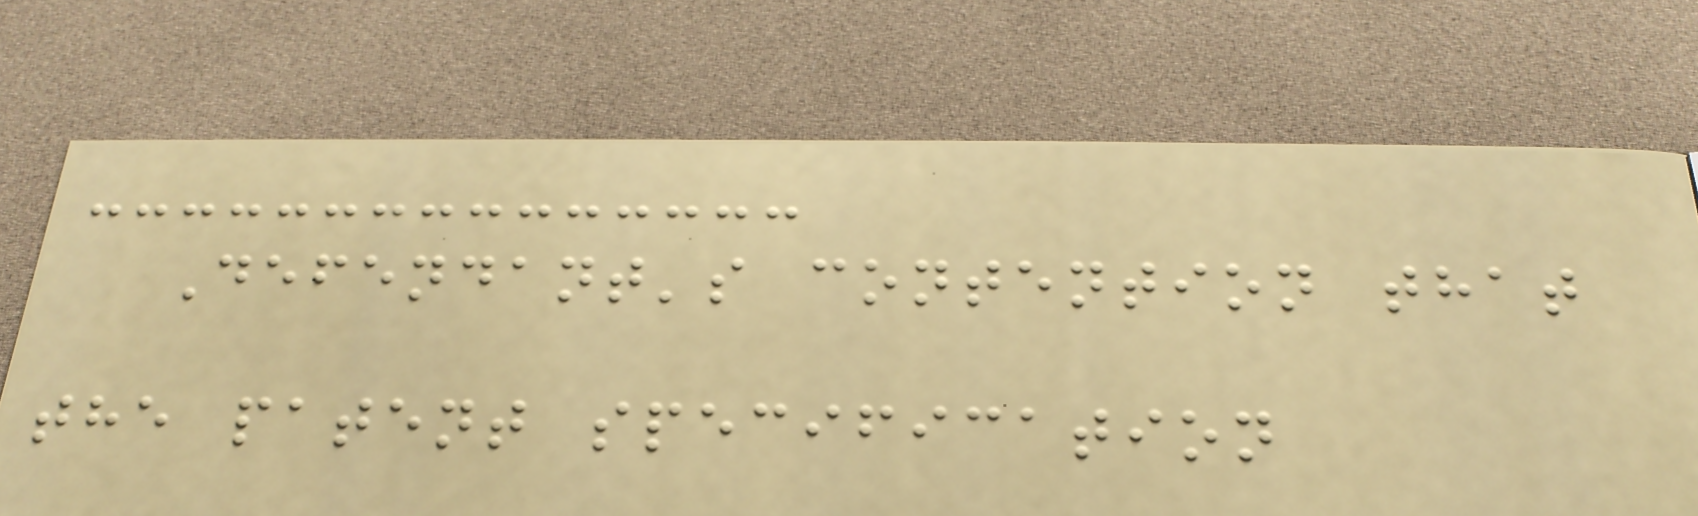Defendant's contention that
the patent specification
